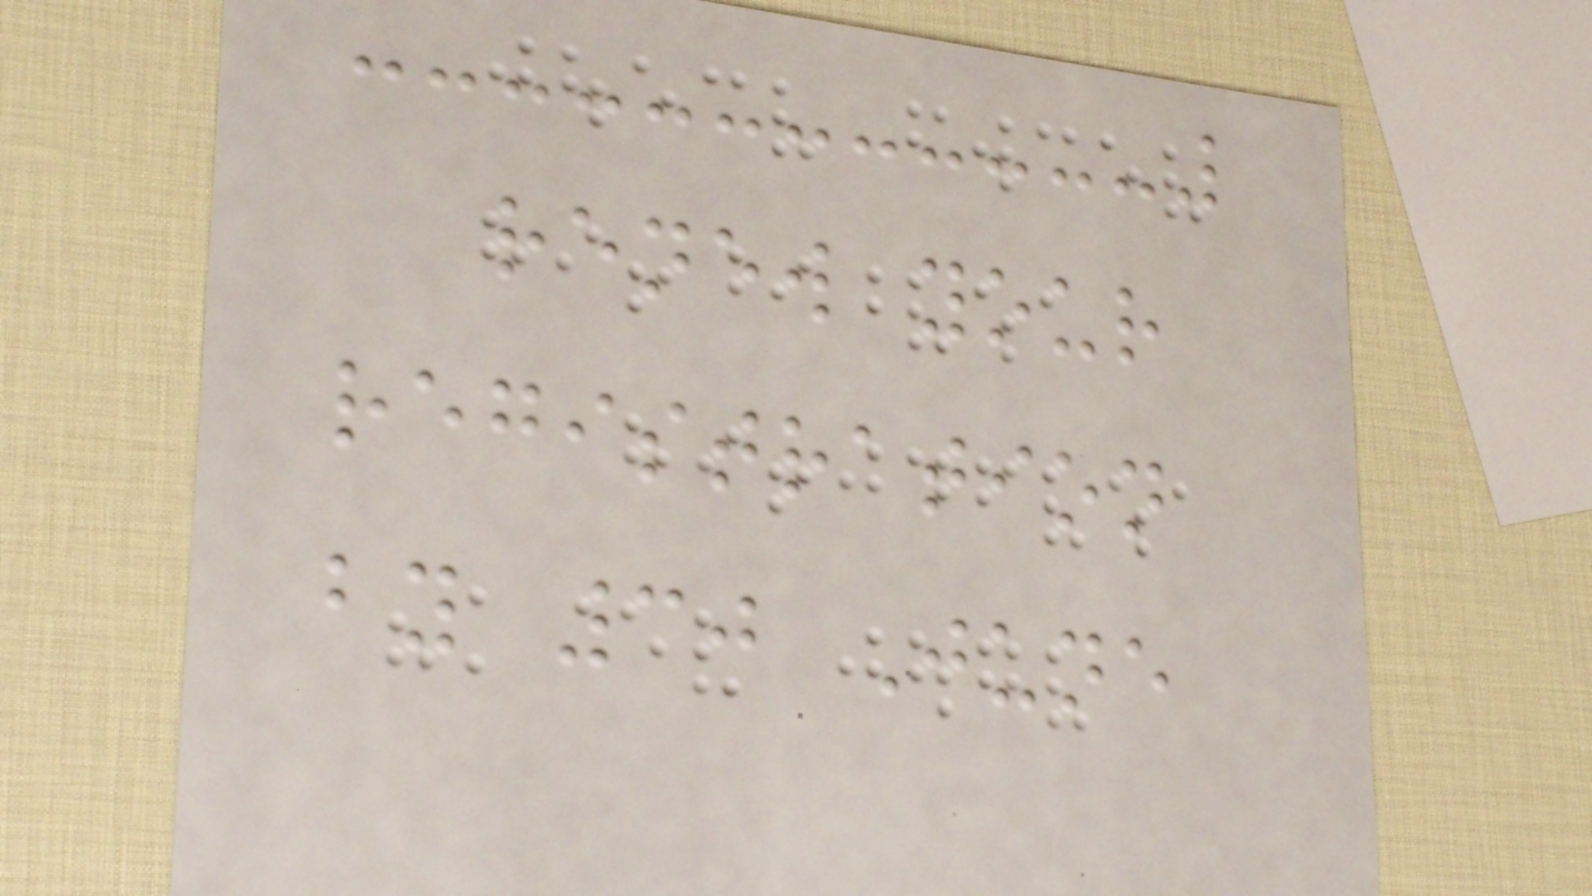renew your
registration
by 30 June
